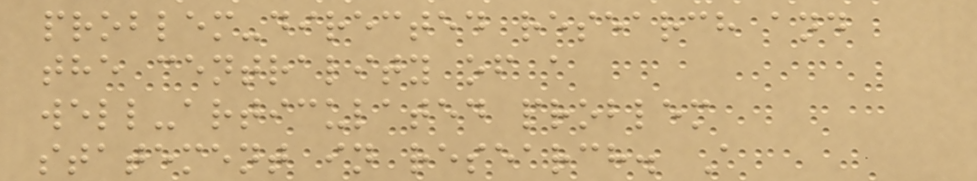problem-directed research and
the centrality of a
well-articulated problem
statement in research. A
